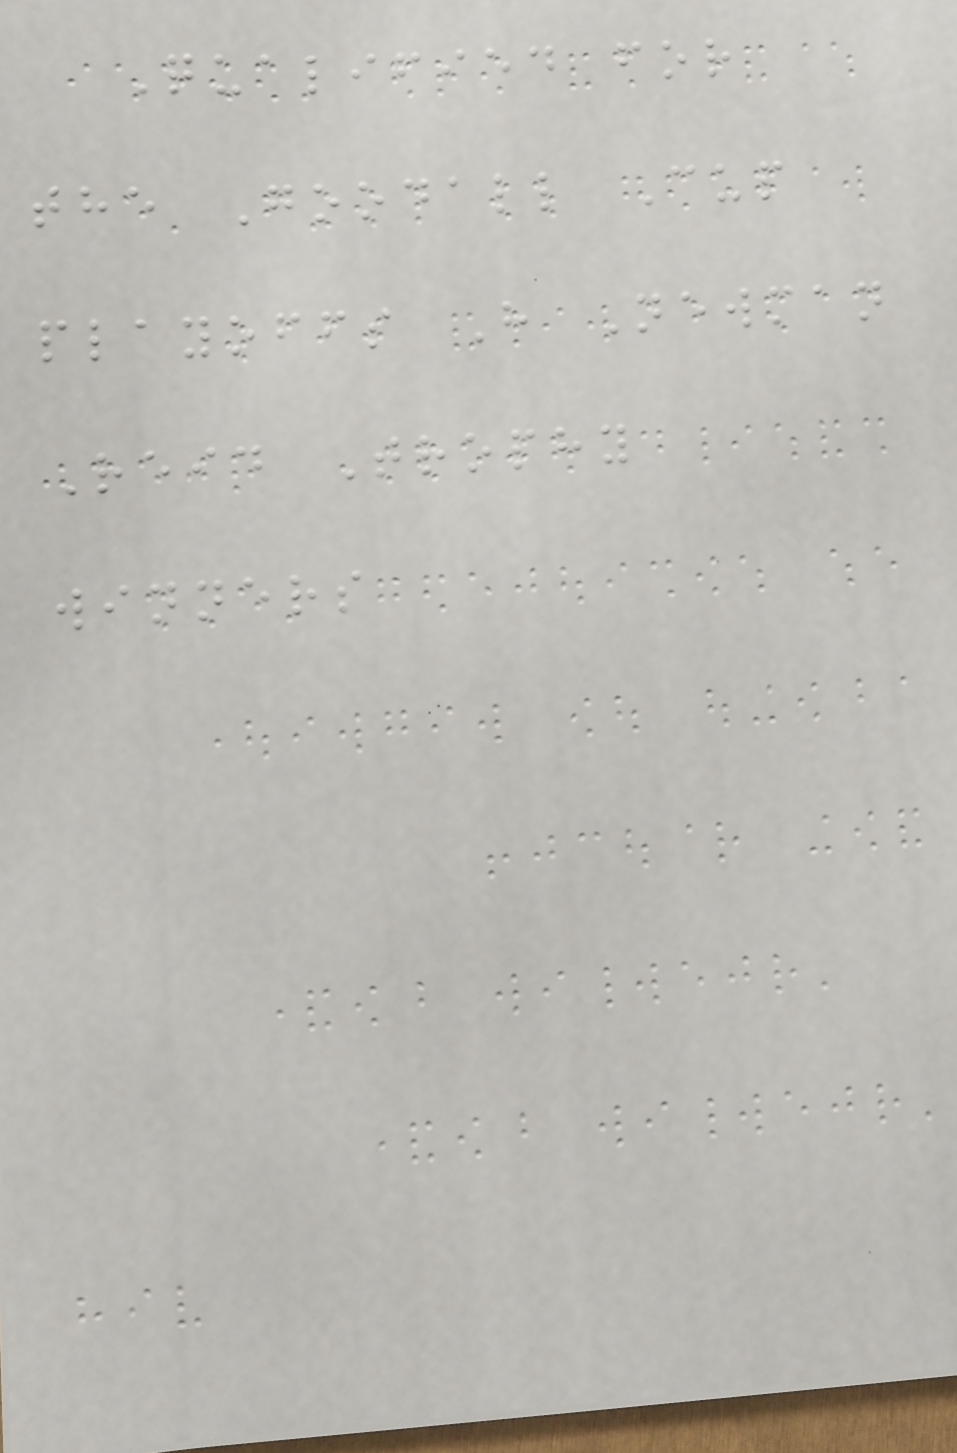Qualified for
the Goodall Cup
playoffs H Newman
Reid Trophy
winners
